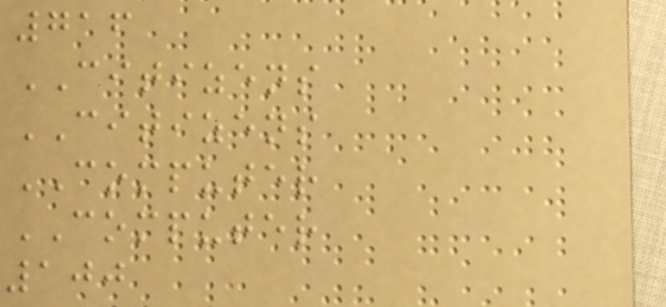716
CITIZENS
CITIZENS
COMPUTER
COMPUTER
100
